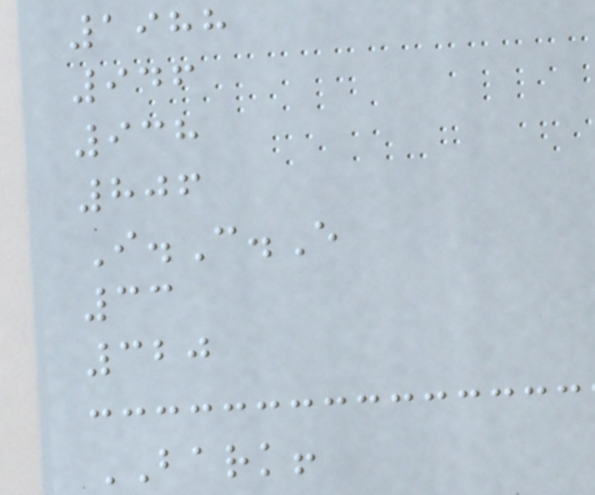1988
946
938
806
I.C.E
33
320
BARK!
